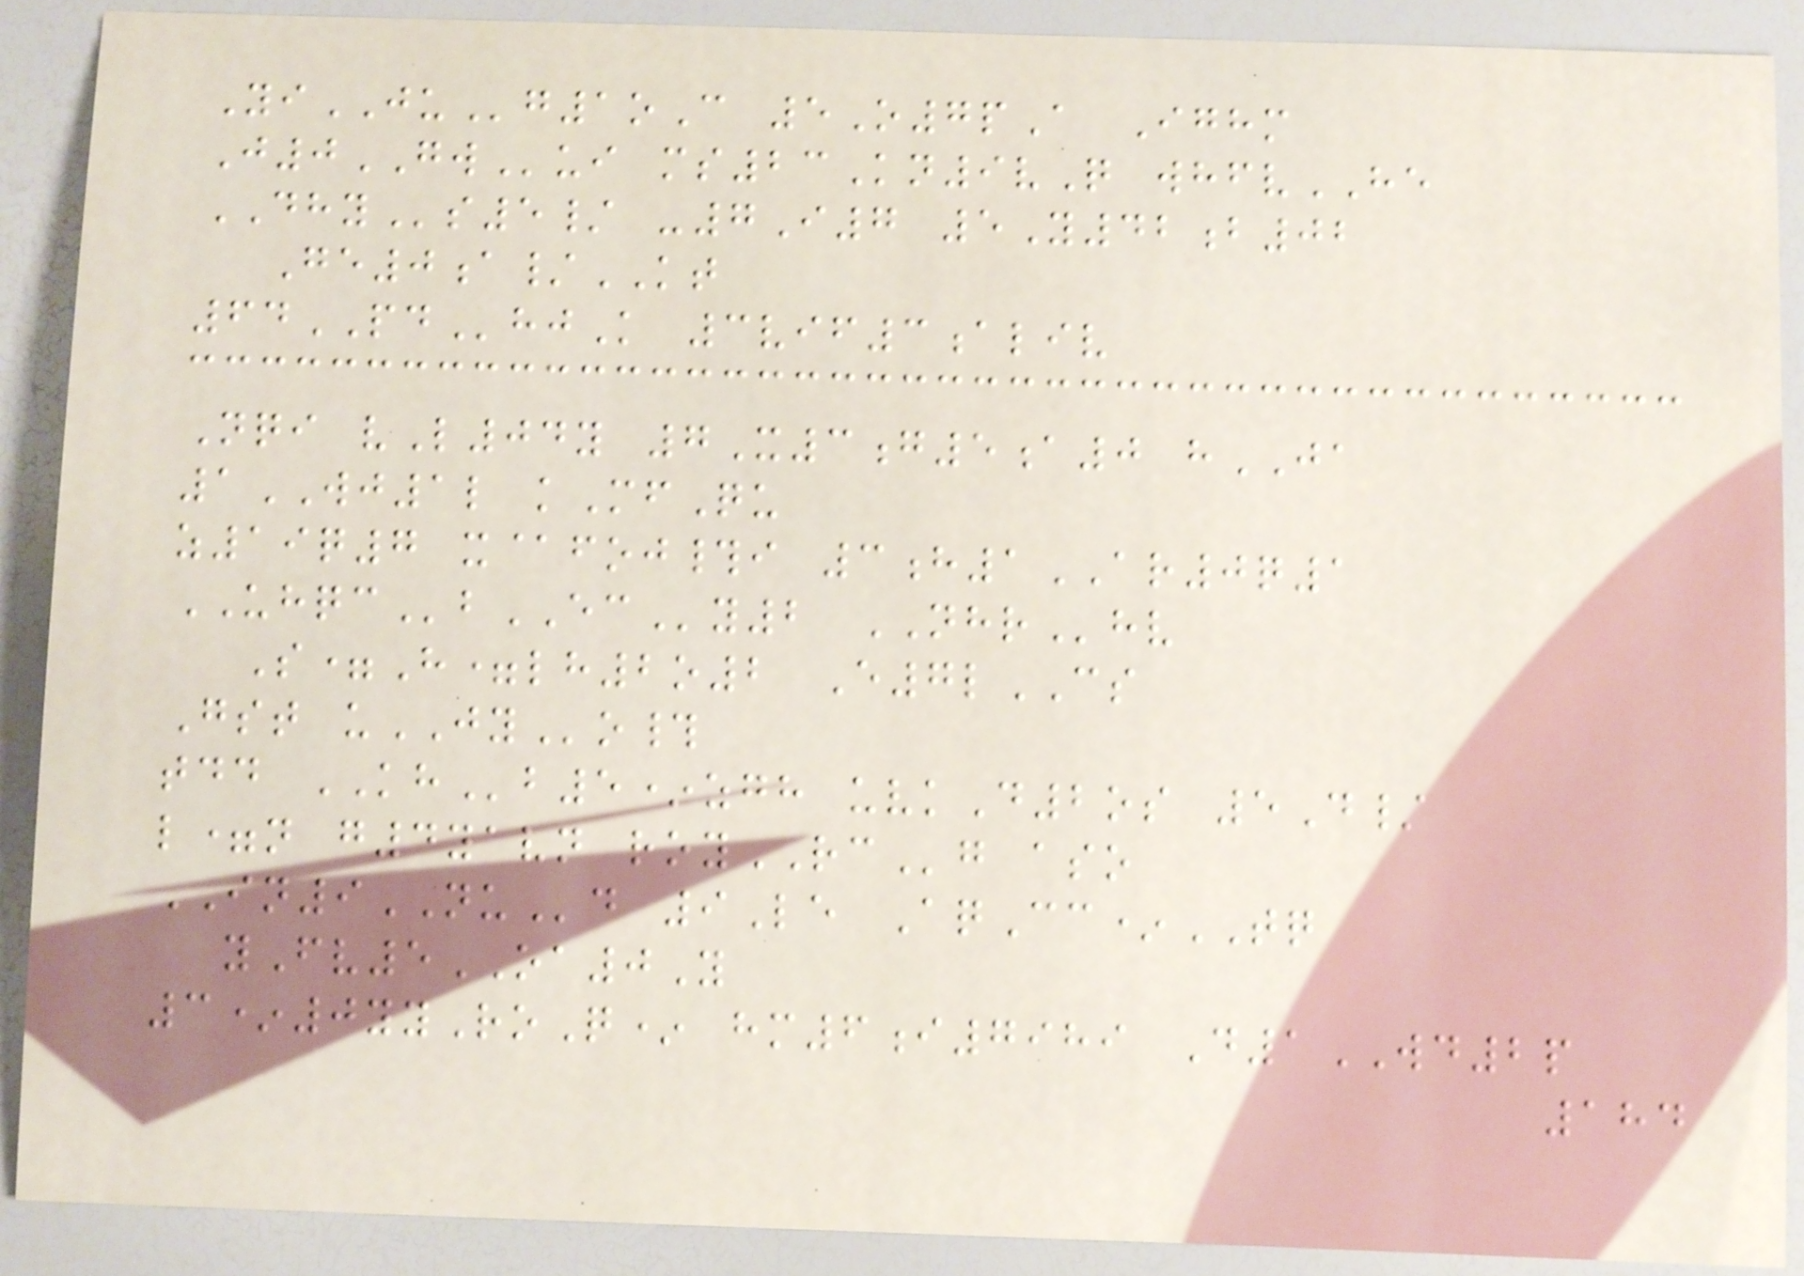YiJUg1oC 5O7pA Ighm
J0GWui ms23Kn9vQ whfvHE
DHYs5/ -7I7 5Y42b02
Ge0a/KT
64PDhjK 3vif3aliv
Nqi vL04y 7X3g5a0 hJA
1WJ1l kMfQu
z19q7 x@foj#i 3h1AR0q1
UHQCbECy2 NHRhv
S=H=lh2o2 E7lCS
Gst uJYo#
tdd KHb5*zgh uvkD2os 5D/
l=n g4yavn royRCg aso
IN9NUd 9Le AqCc*TQ
yFv5OA0Y
3*0yyRoQ* hm6i7989 D1WD2p
184
